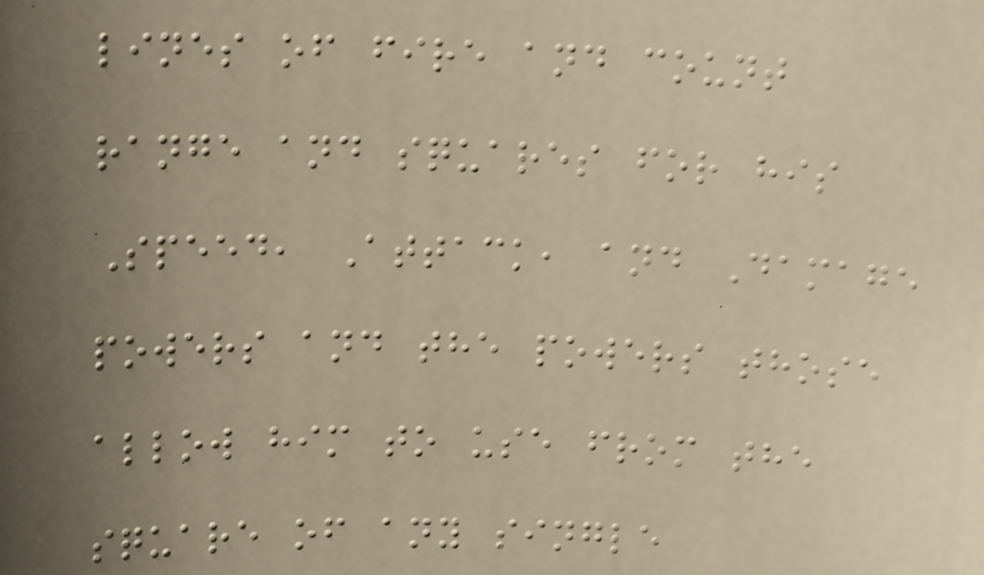lines of fire and count
range and squares for his
Speed, Attack, and Damage
powers and the powers those
allow him to use from the
square of any single
